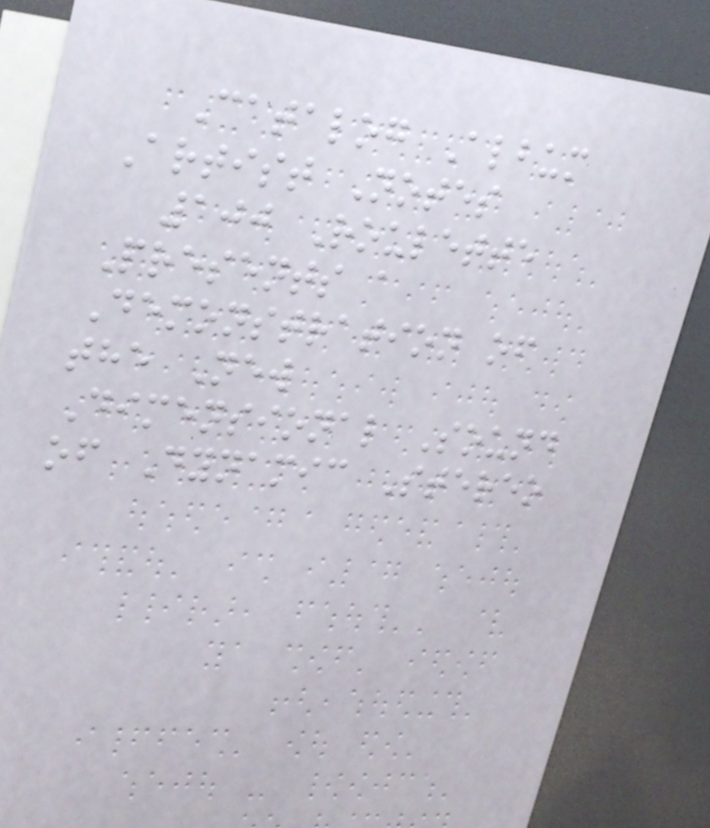Catalog Album
Artist Notes
100 Roulette
Presents a
Demonstration of
the New
Dimensional Sound
of Dynamic Stereo
